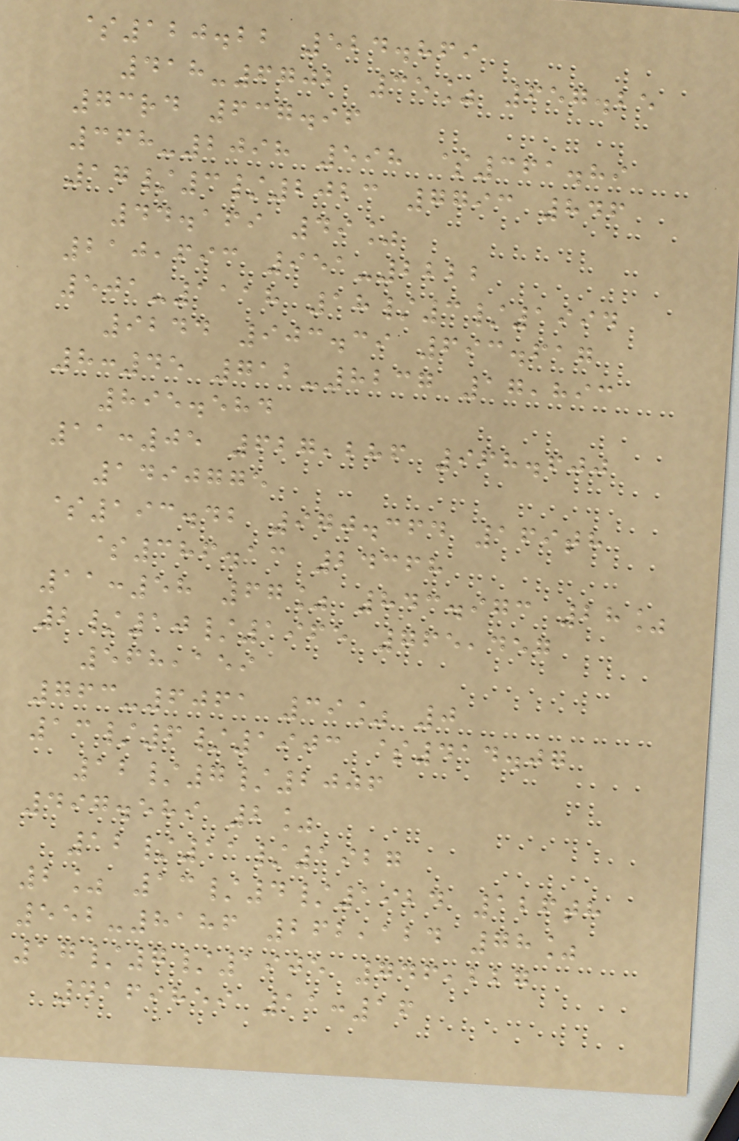$120.22 524.869
418-6702 35% 657.25
73rd 637.96
368-2098 598 $361.89
17/3/2023 7793 846
44.169 49%
210,693 951-2222
501-1118 18/3/1994
9244 903.39 693.617
8:45 712-8237 17,893
895.584
11:05 627,286 968.600
1490775
$193.42 970.364 169th
$386.13 24368
11:58 67% 843.973 28%
2/10/1965 765,457
568,159
763-6061 39% 0
13/6/1903 $414.07
12/7/2006
497.589 2%
12/11/1927
2% 13/4/1924 126th
552-8186 262,124 78%
17/7/1905 746,227
4169859 11:16
